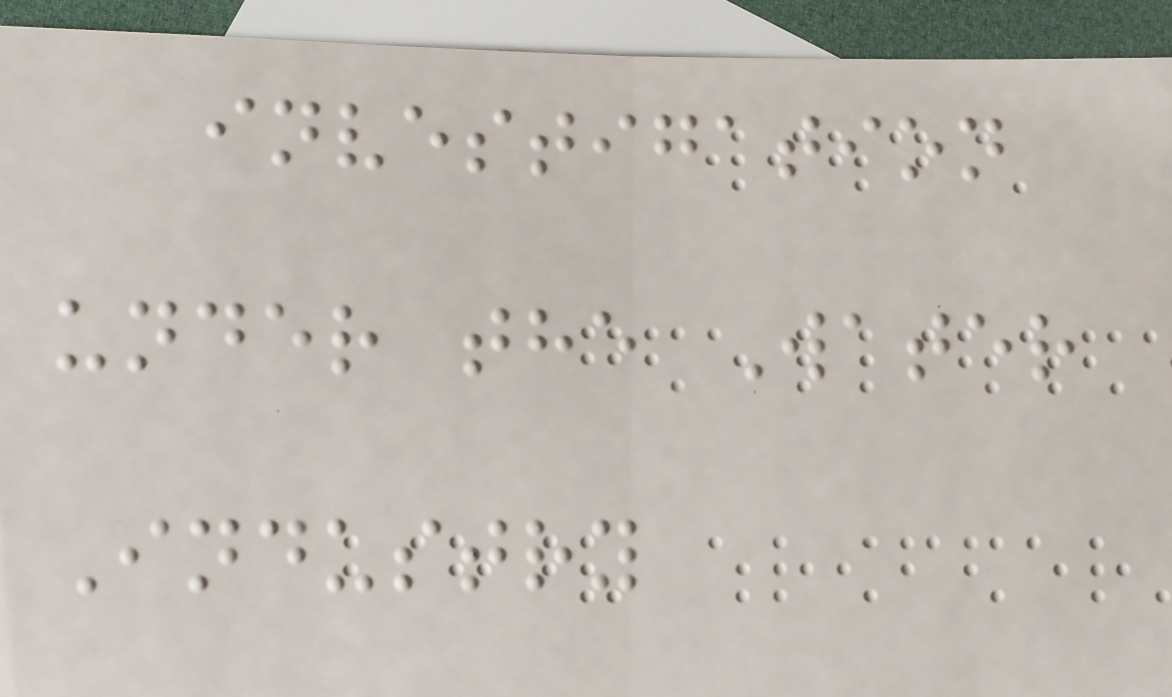investigation
under the Water
Industry
